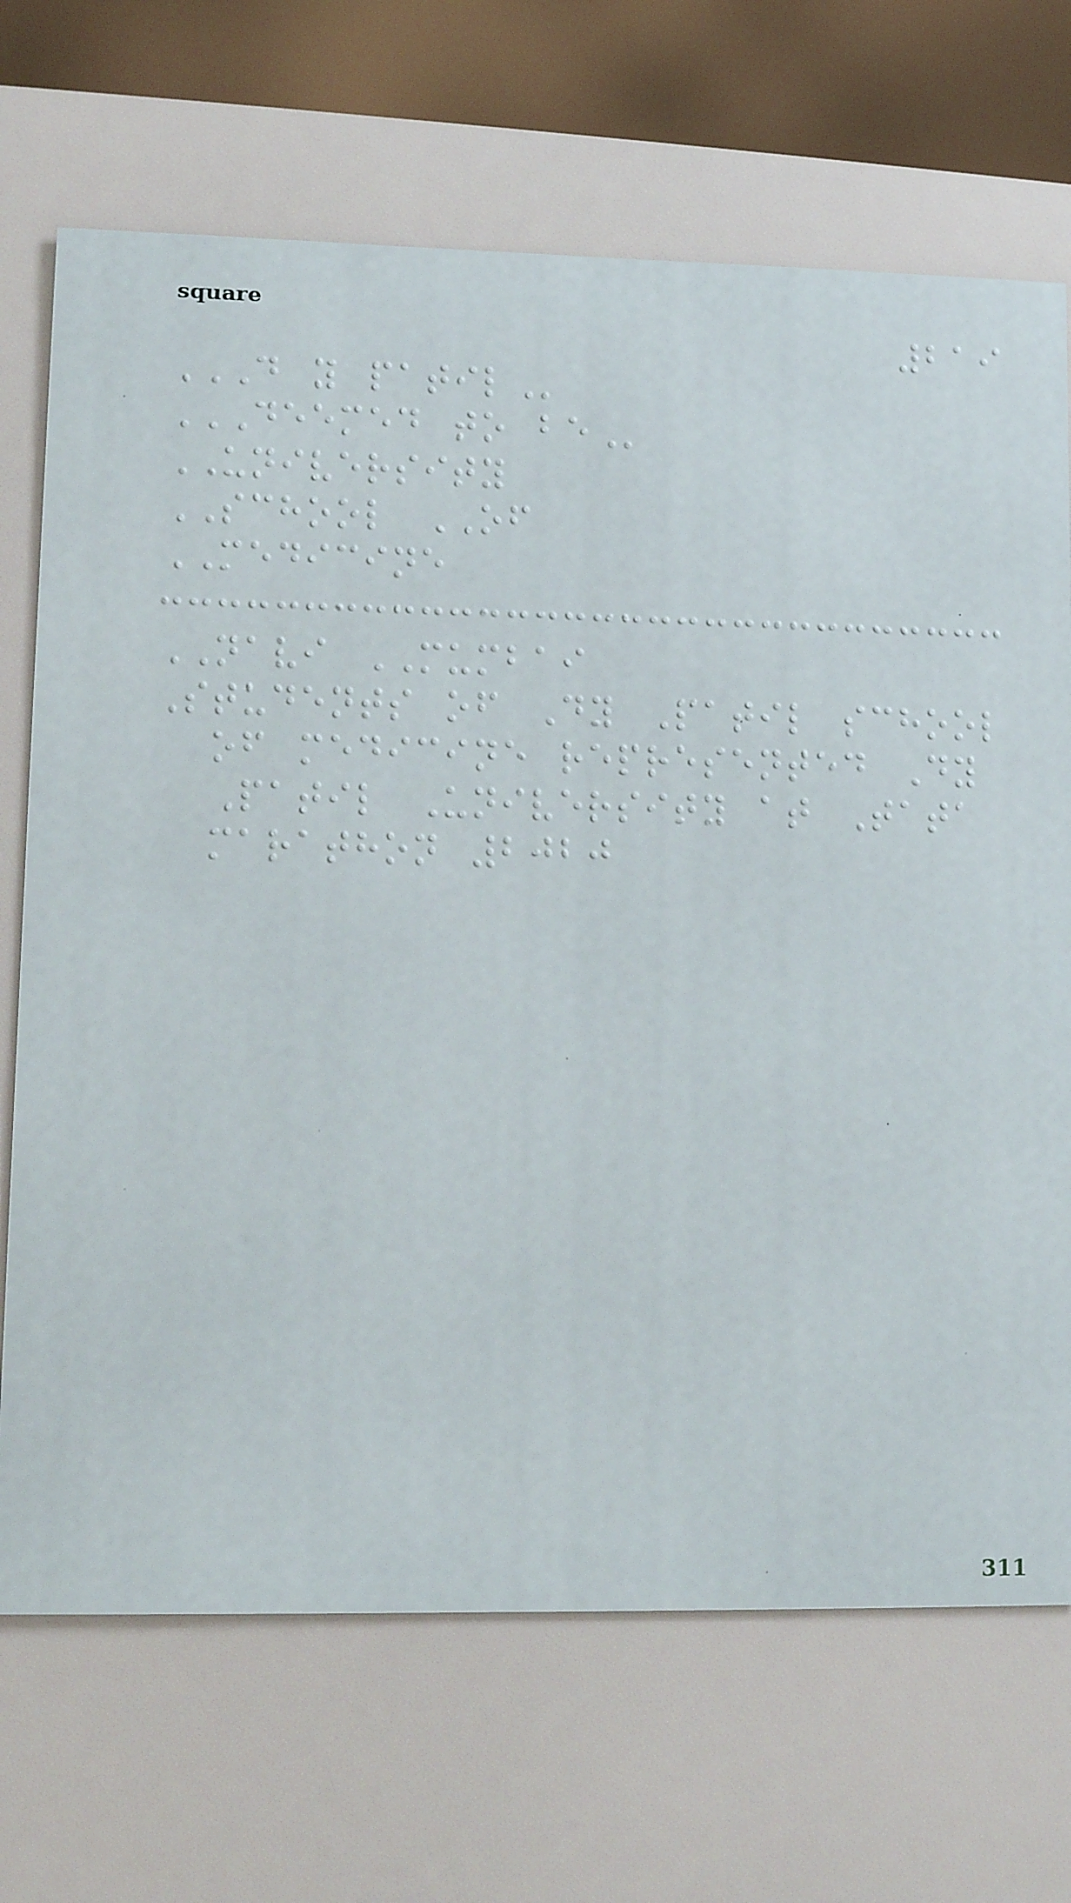219
D Y PATIL
DEEMED TO BE
UNIVERSITY
SCHOOL OF
MEDICINE
NAVI MUMBAI
Students of Dy Patil school
of medicine represented Dy
Patil University at Tata
marathon 2020
